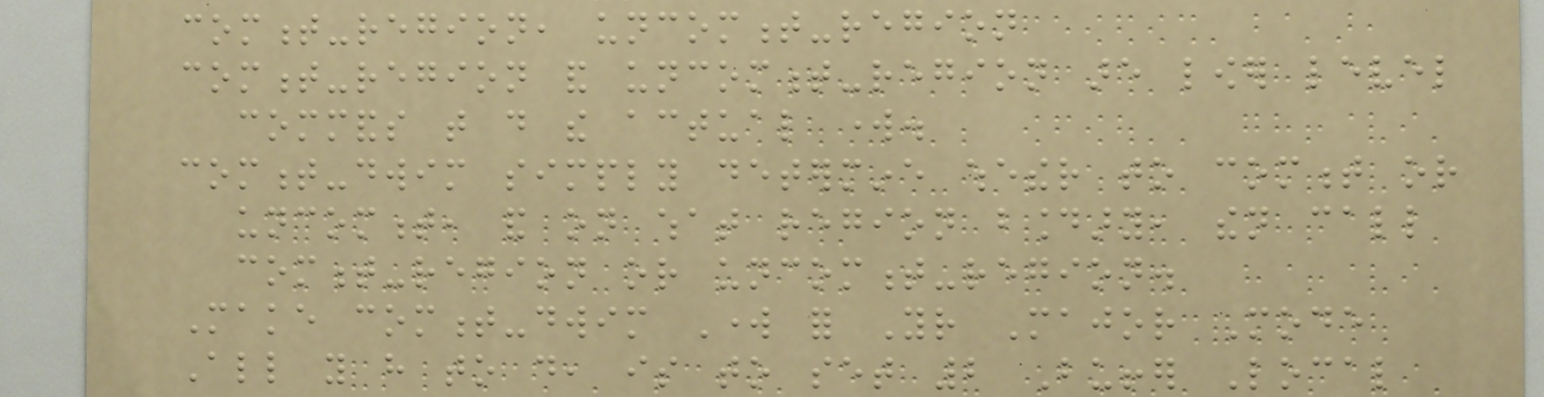comment-region, uncomment-region
comment-region and uncomment-region are lower level
commands that do the actual work.
comment-dwim simply determine whether to comment or
uncomment, and on what region boundary, then call
comment-region or uncomment-region.
Make comment-dwim Work for Your Major Mode
All you have to do, is to set 2 Buffer Local
